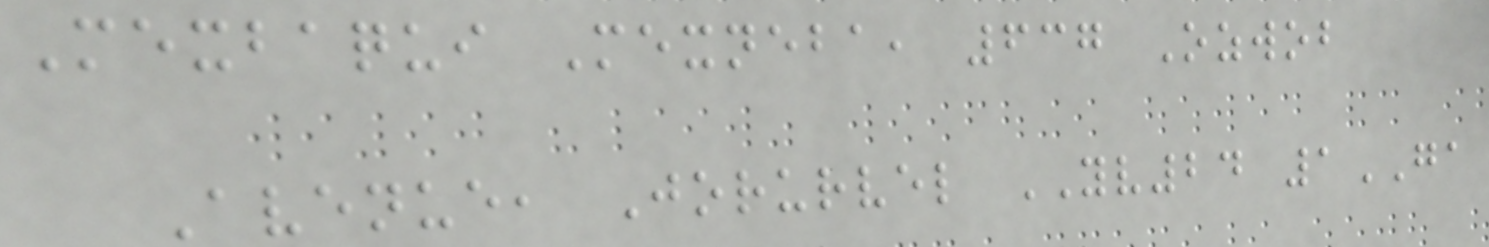Mexbaqui Mexneba, 637 Ozwob
Avenue, Jorurvel YV24 1GA
